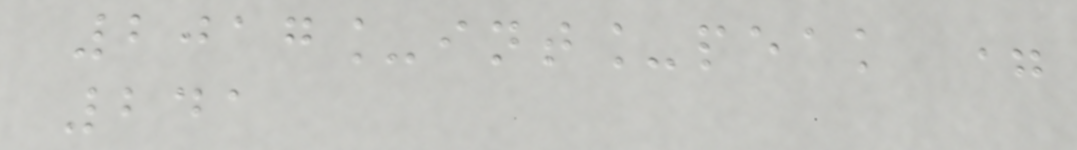2017_int_peak =
241
